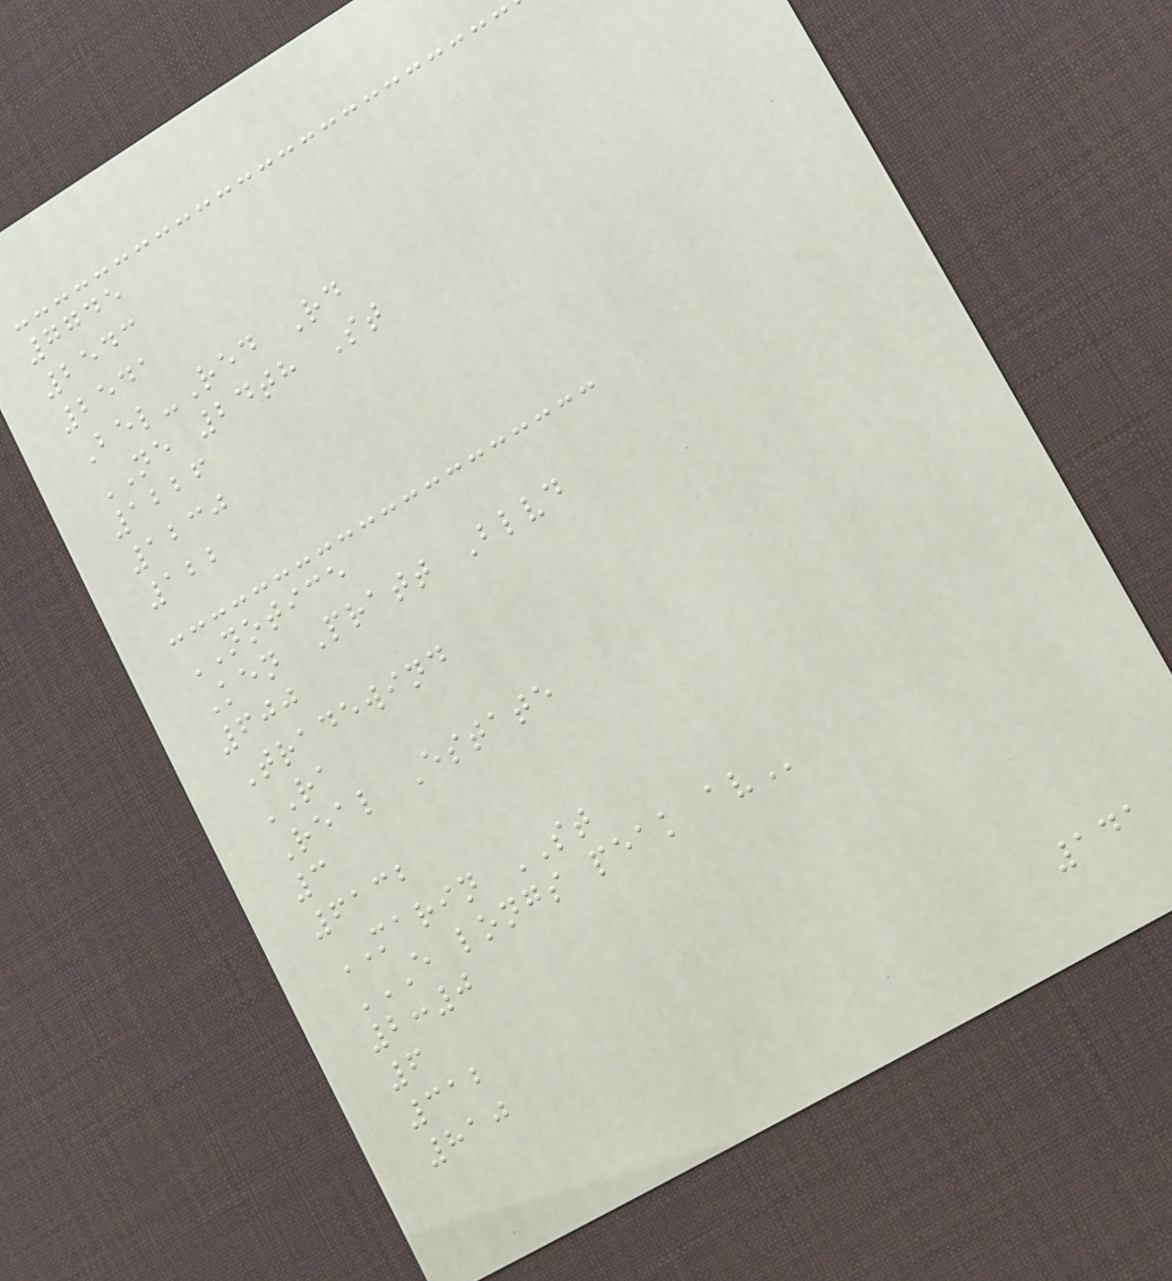7745
2543
2541
Bel-Red Rd
NE 24th St
1226
1230
122
NOTICE
Ken Pratt Blvd
600
Tradewind
RA
Real Estate
3
6132
MARIN ST
E LONGS PEAK AV
2:0
6
312
810
141
